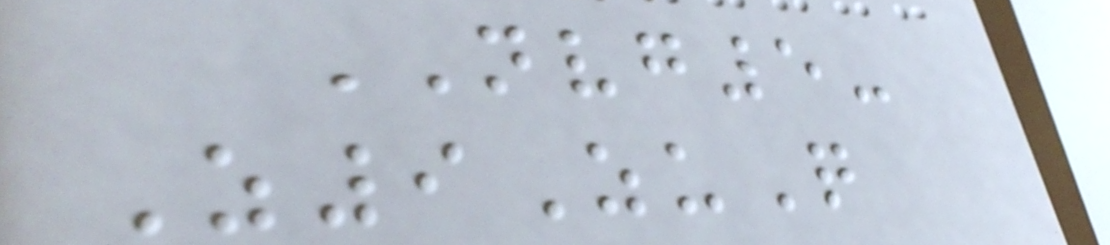NVG5-
Z9ZuQ
